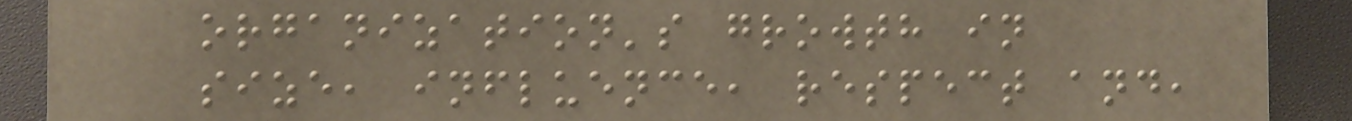organization's growth in
size, influence, respect and,
